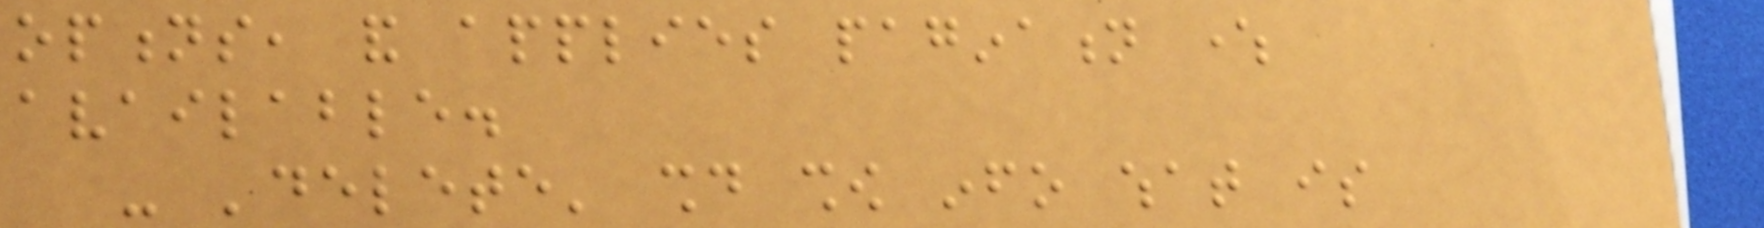options, and applies pagination where
available.
- 'delete' should show info what is
